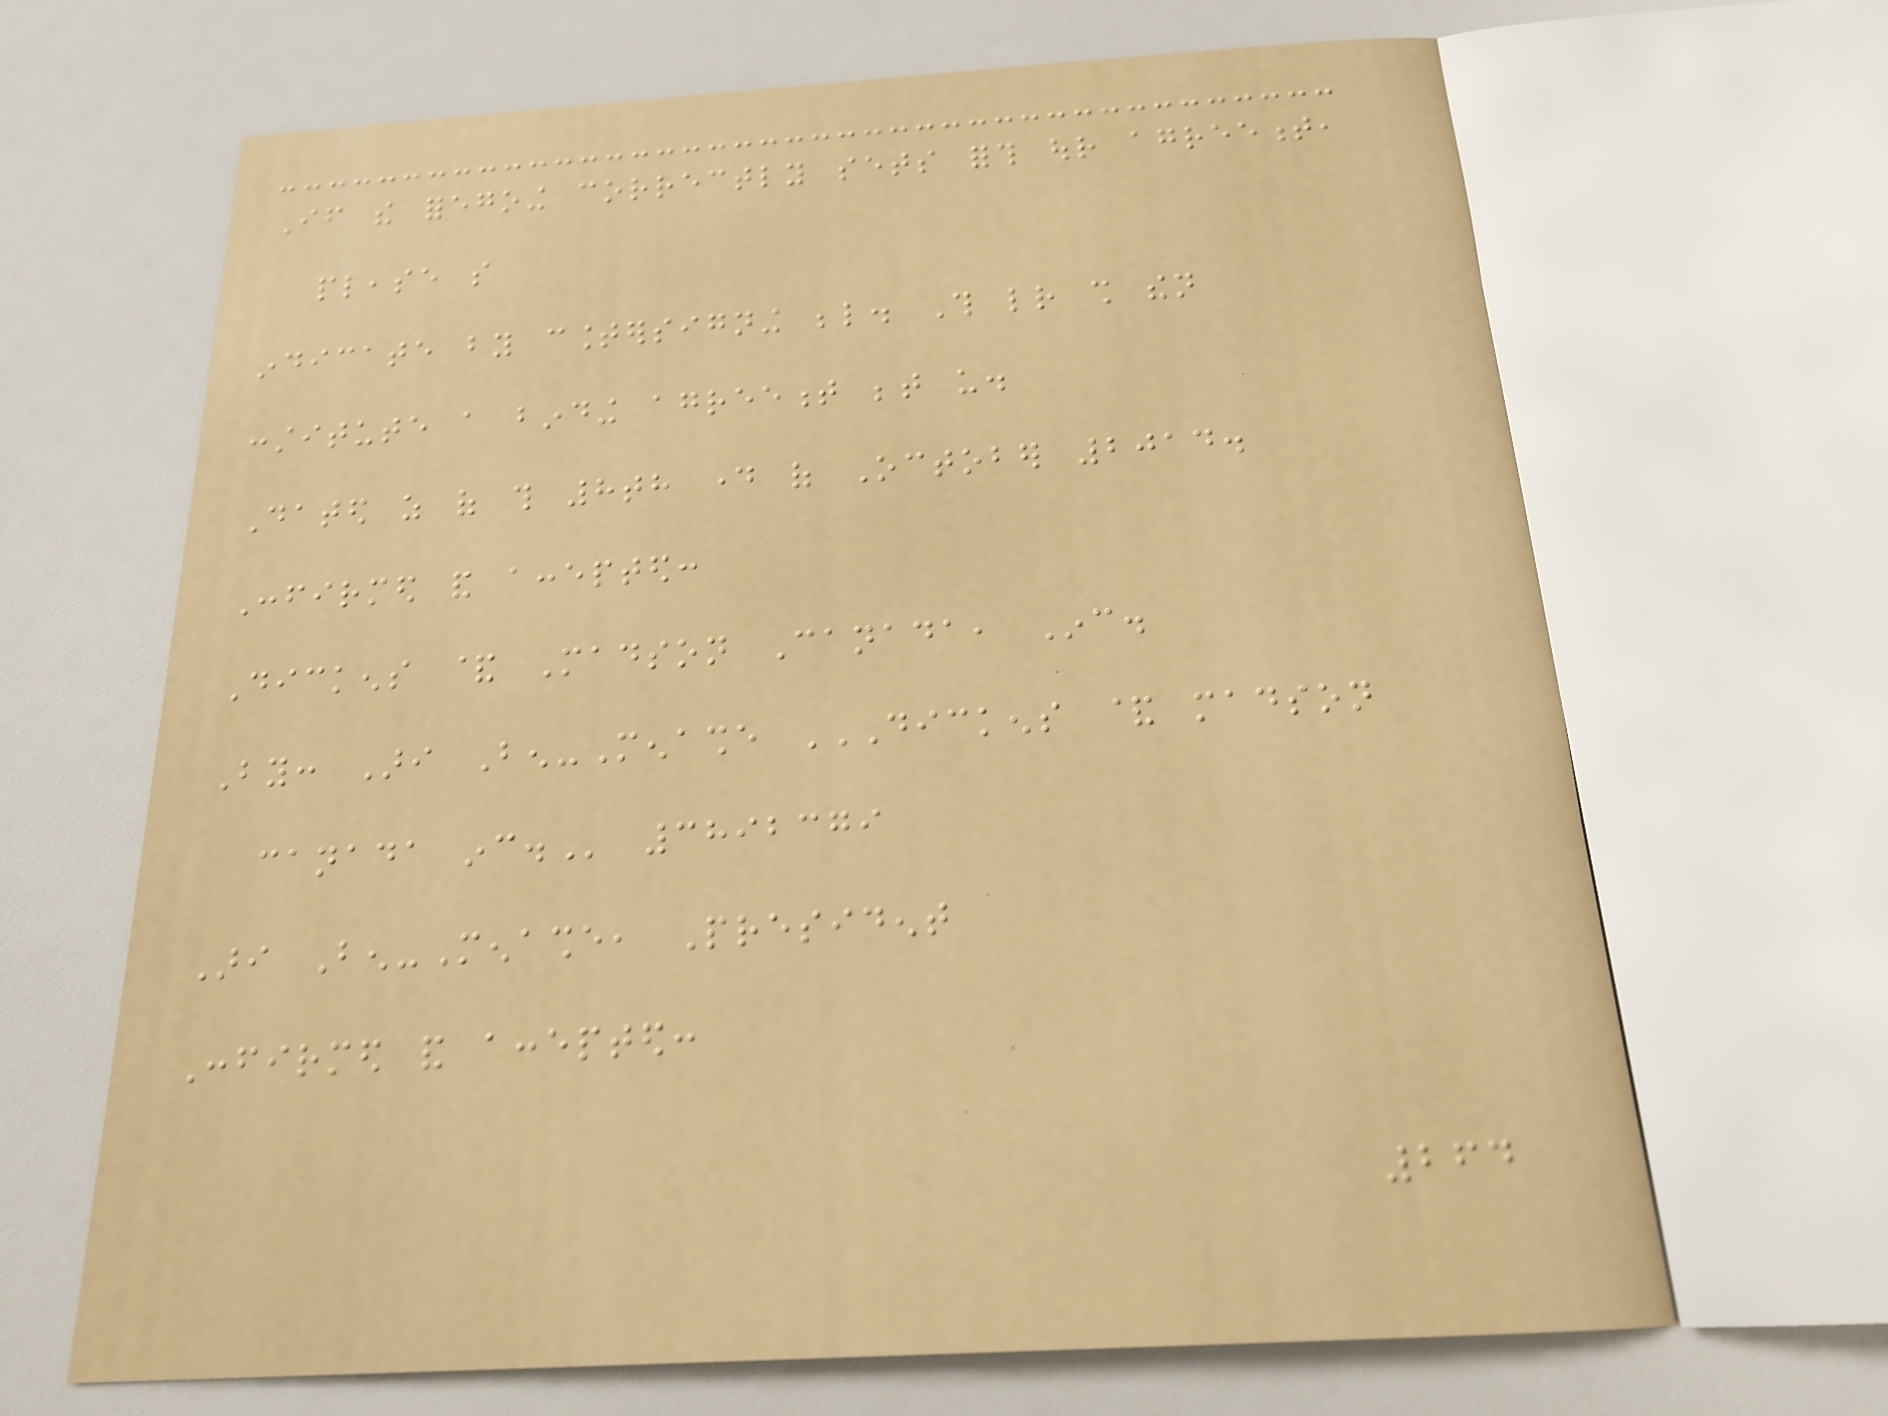If the foregoing correctly sets forth our agreement,
please so
indicate by countersigning below. This letter shall then
constitute a binding agreement between us.
Dated as of this 8th day of October 2014.
Confirmed and accepted:
Dickens & Madson Canada, Inc.
By: Ari Ben-Menashe DICKENS & MADSON
CANADA INC. 3892379
Ari Ben-Menashe, President
Confirmed and accepted:
264
